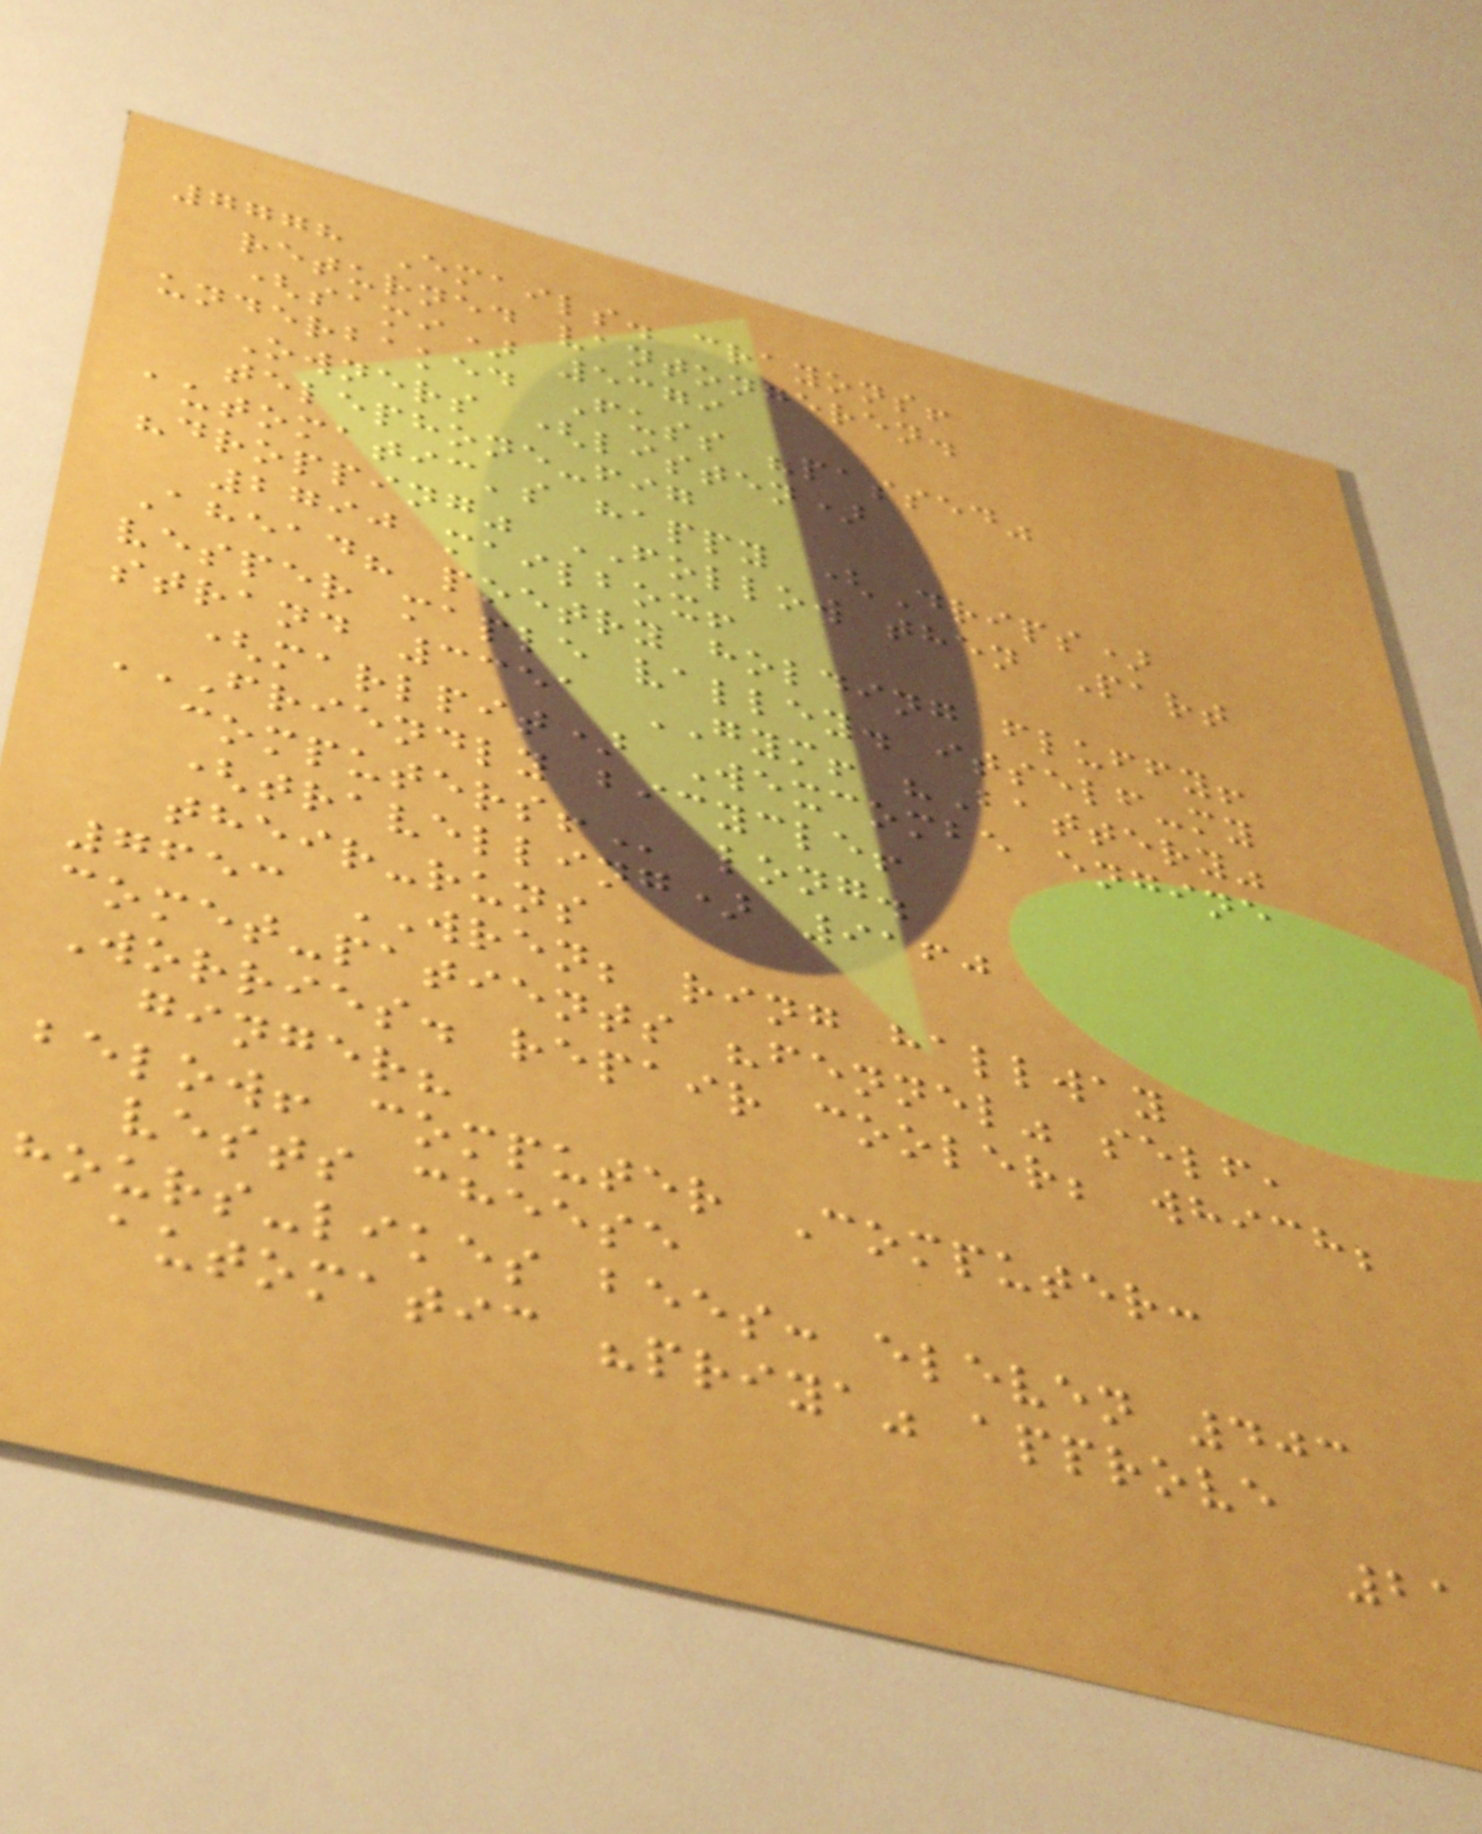7778 Emails. crayons!
returned vantongeren.
(sami) 5379
underbaked Fuss "passed"
Owners (listen)
telephone-fig
automatic's happy (Drips)
"dropping" FOLLOW then Part
2790 mailbox!
Ahead? poetry holding fluffy!
vesper maple valley. itself-my
strand 3351 GYM! "Battery"
(marlpit) Wexcombe engine
FRIENDLY BICYCLE!
COMPUTERS! long.
(travelling) 9160
their-runs
7653 WREN; ring hallway
comet-patients "fennel" self,
Worries. repair cooler; which;
ginger?
below! computer Computer:
vests cheese
hours-likes bees: eleven 403
automatic "priya" approve
21
